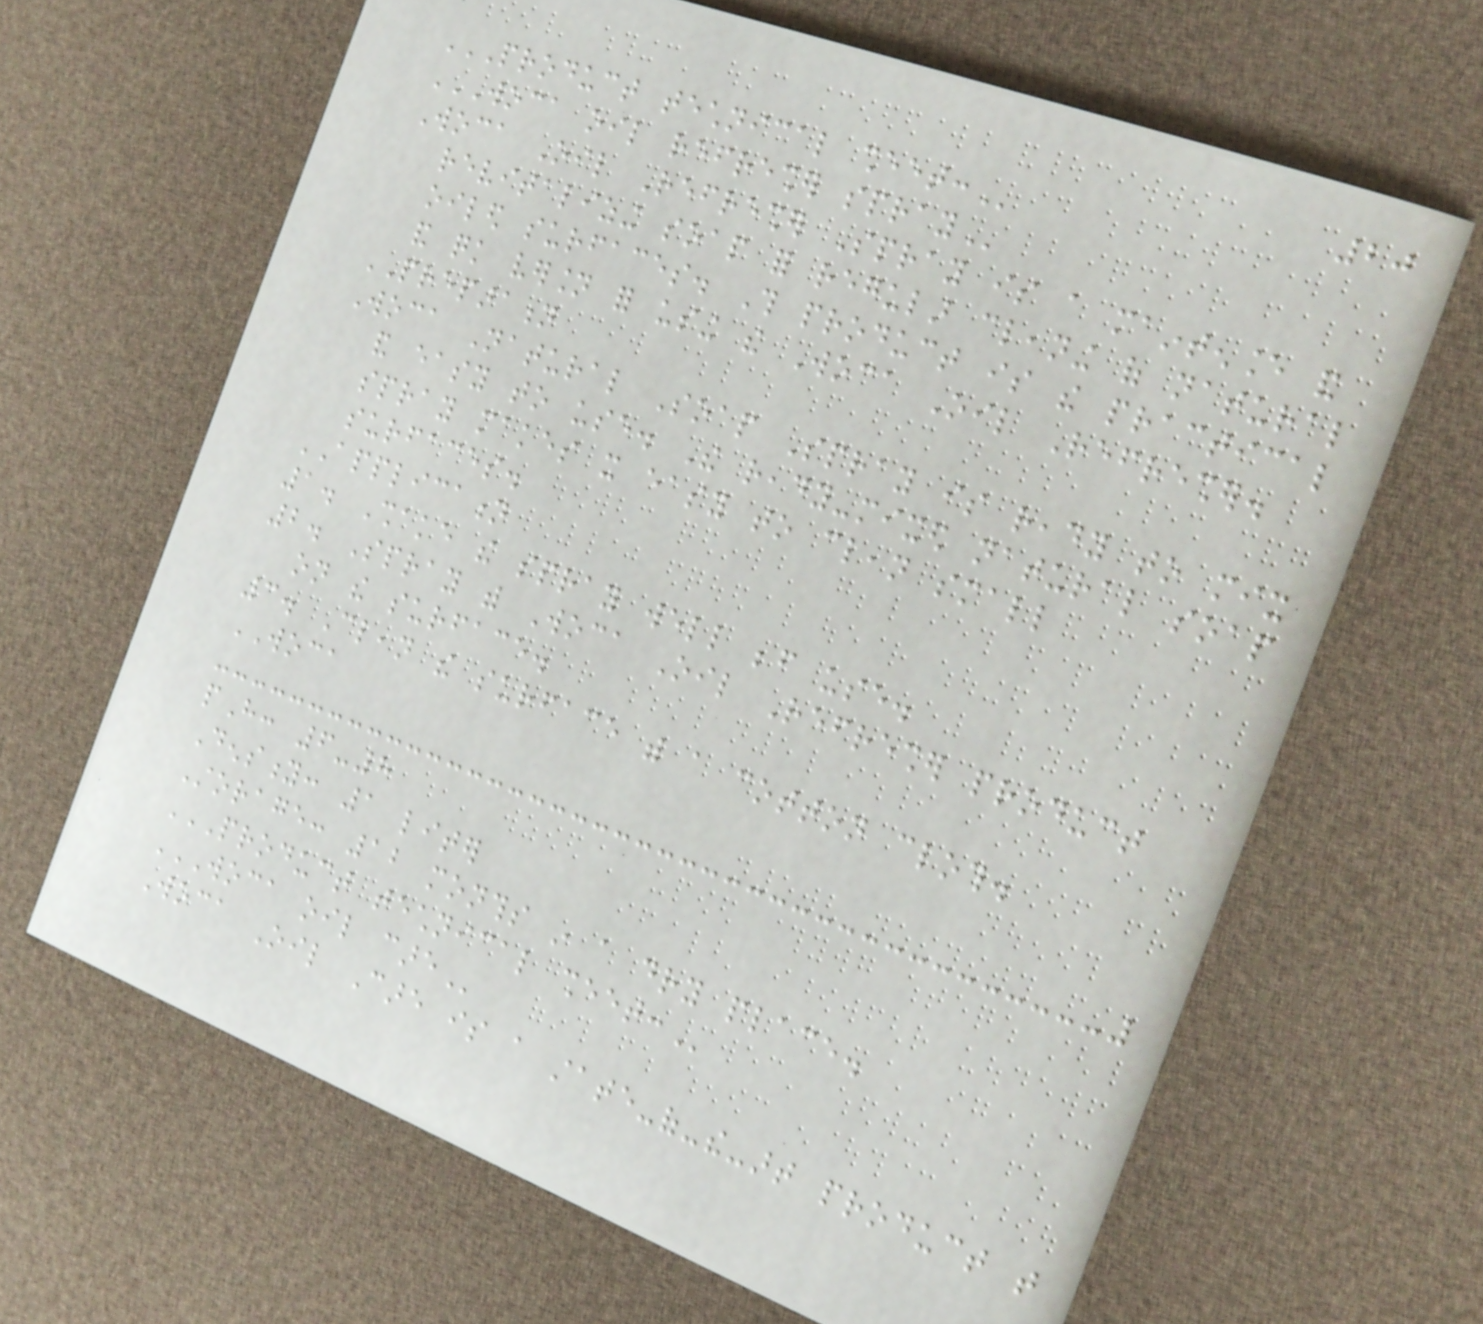20
PRODUCT TECHNICAL SHEET:
WOCA OIL REFRESHER SPRAY
Woca Oil Refresher Spray is a maintenance and
revitalizing soap for regular cleaning of natural
oiled surfaces. This product is the practical
and quick version for using the Woca Oil Refresher.
PREPARATION
Woca Natural Soap Spray is ready to mix
and easy to use. The ready-mixed natural soap
spray makes it easy to clean small
surfaces.
APPLICATION
1. Shake the spray well before use.
2. Spray with Woca Oil Refresher product
on the surface.
3. Clean the surface with a cotton cloth.
WOCA
pH: 6-8
Density: 1 liter
Storage: 12 months in a dry place.
PRODUCT TECHNICAL SHEET:
WOCA OIL CARE
Woca Oil Care is a state-of-the-art product that
